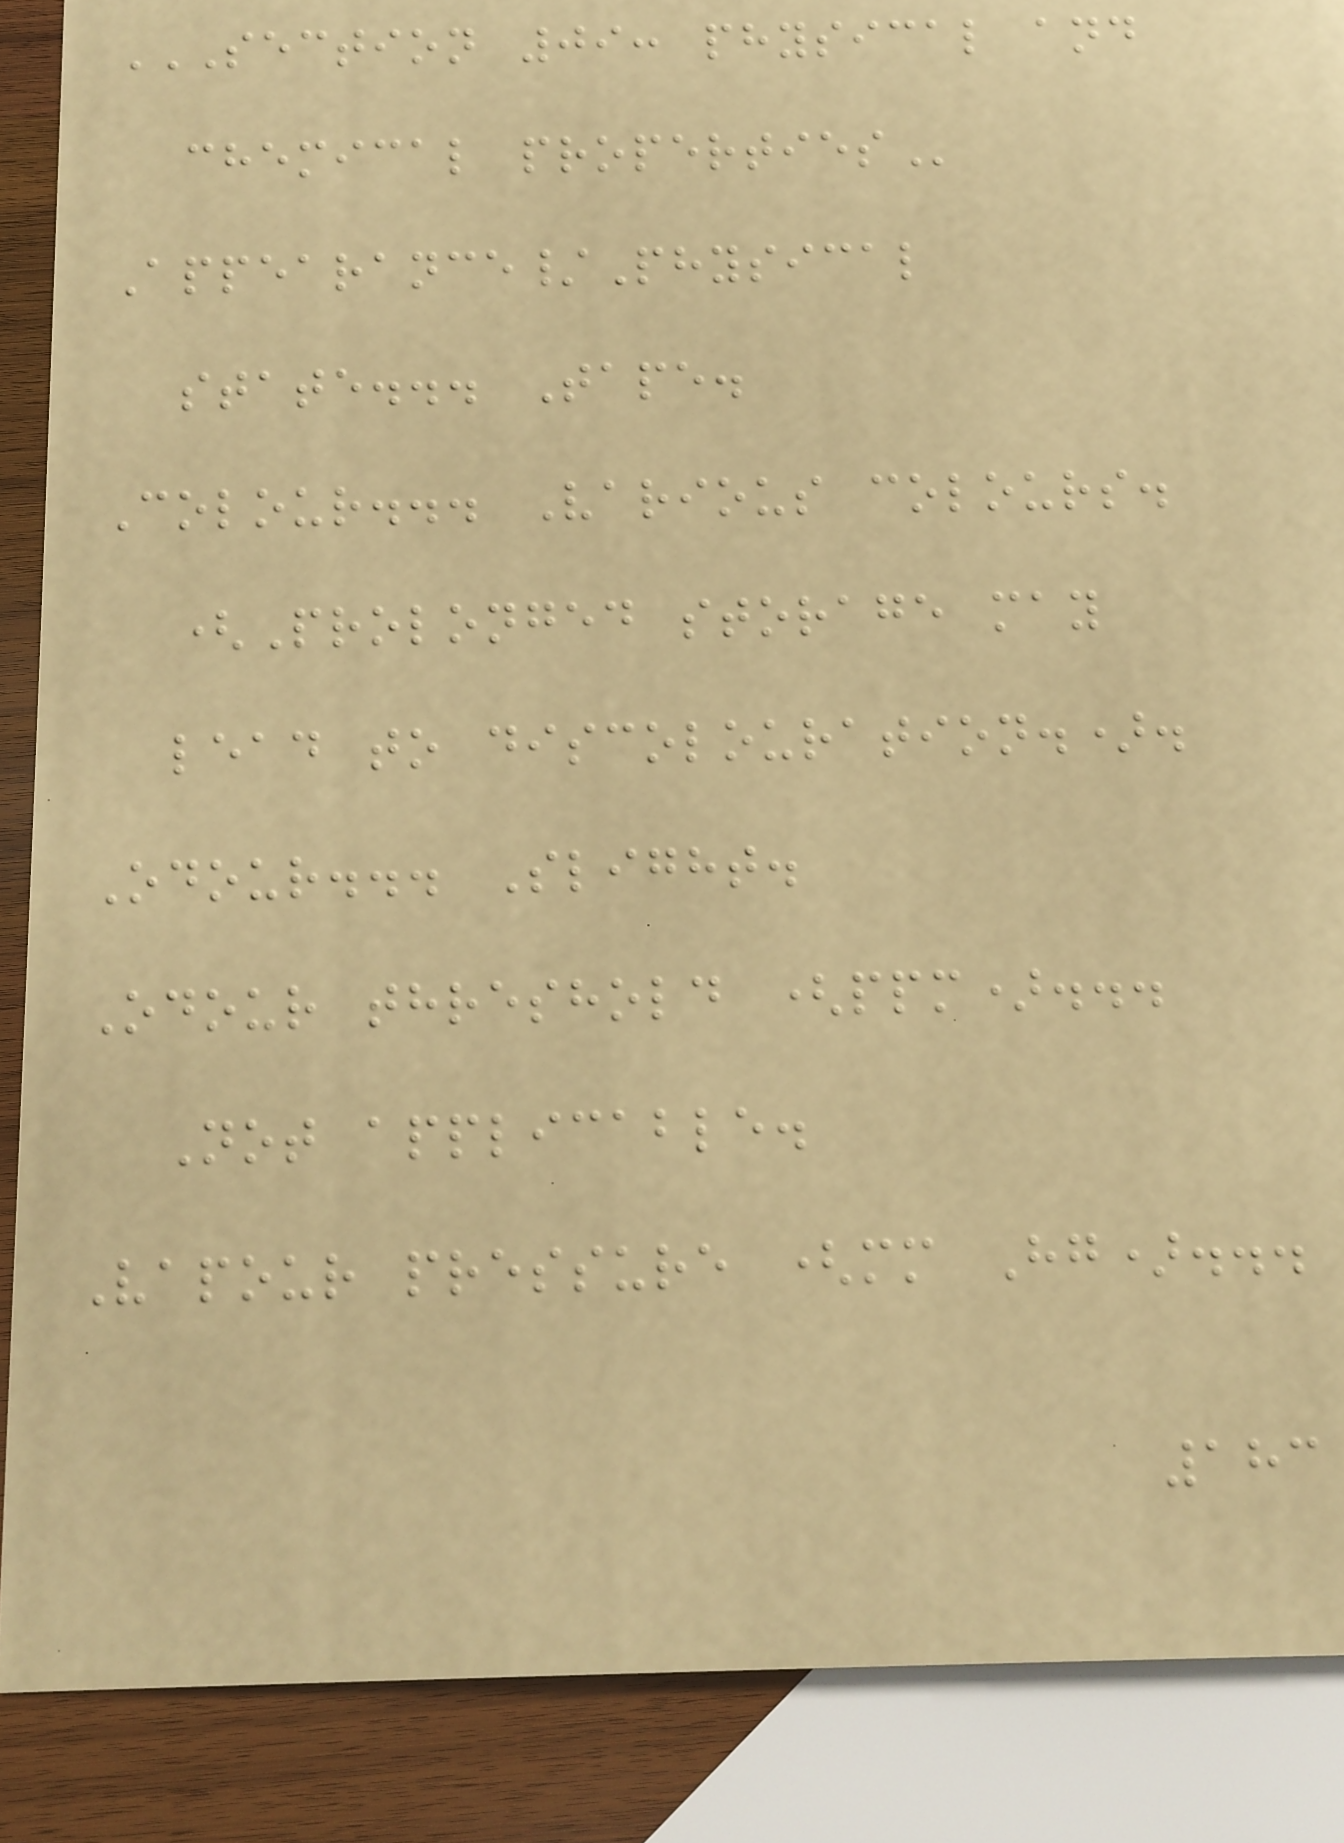SECTION 09: PHYSICAL AND
CHEMICAL PROPERTIES
Appearance/Physical
state... Tape.
Colour... Various colours.
(Prolonged storage may
lead to discolouration.).
Odour... Slight.
Odour threshold (ppm)...
Not applicable.
Vapour pressure (mm Hg)...
183
